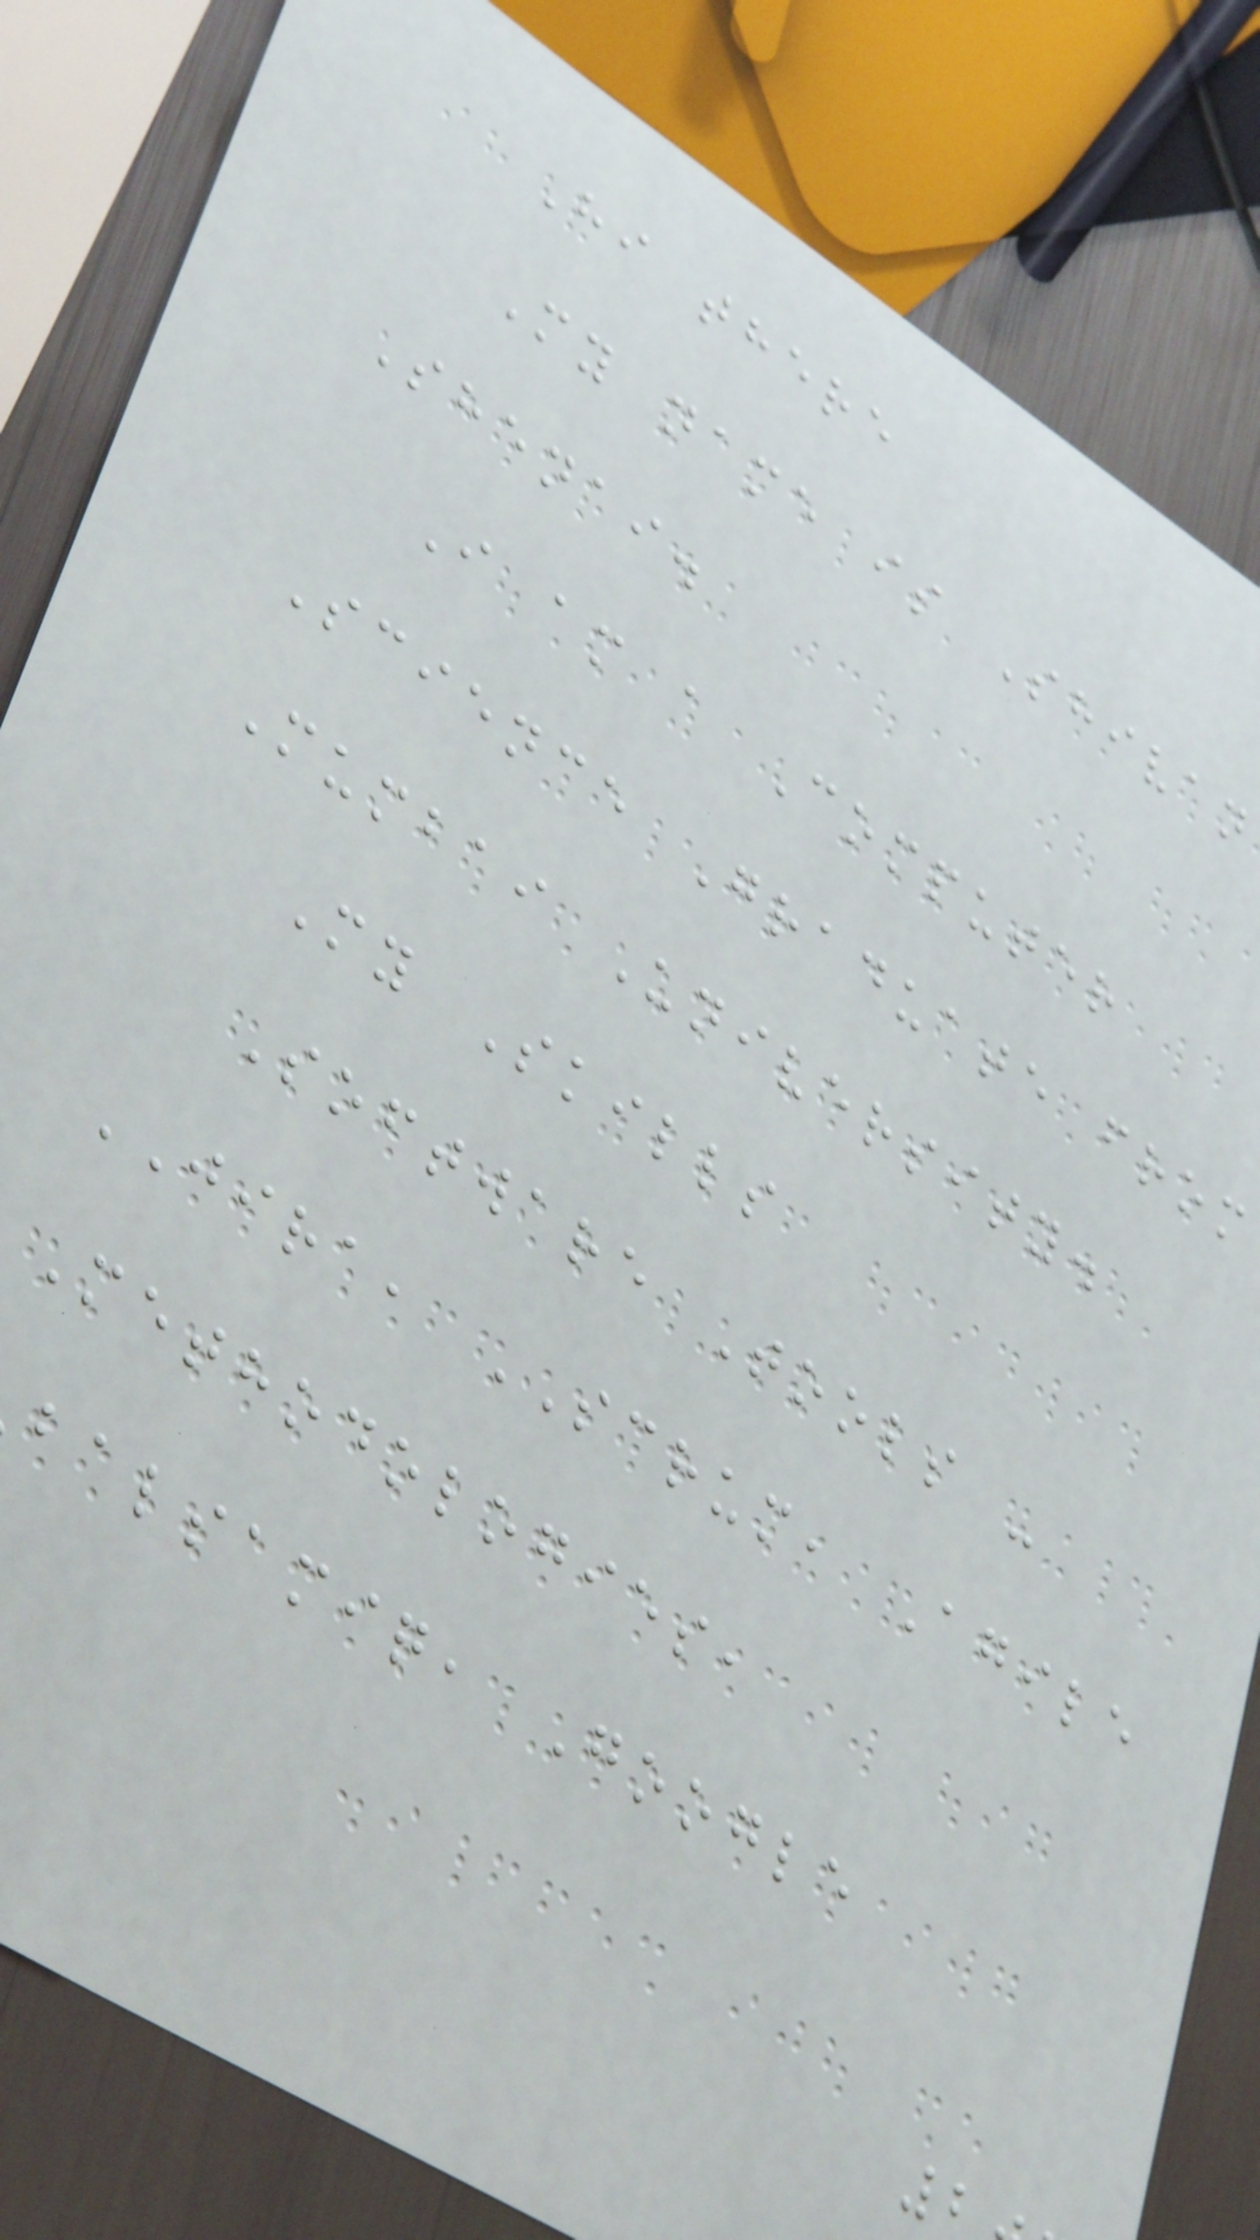Hi there
My name is Shivan
Shenai.
I am a Computer
Science Graduate from
Mumbai University.
My Skills
Software Tools -
JIRA, SCRUM, Agile
Methodologies,
balsamiq, Google
